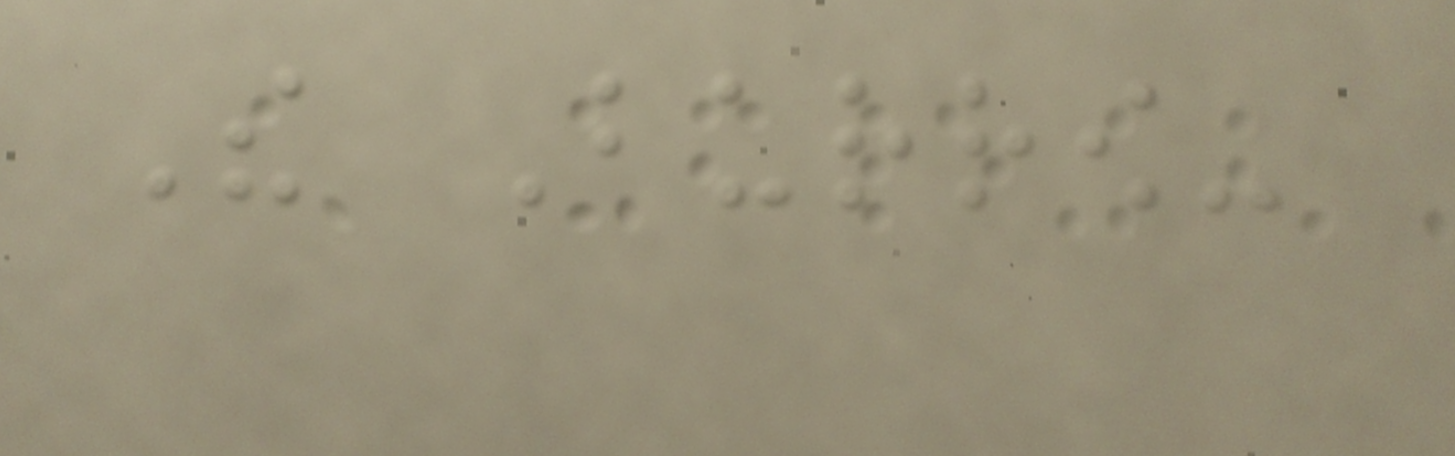The Burrow-
